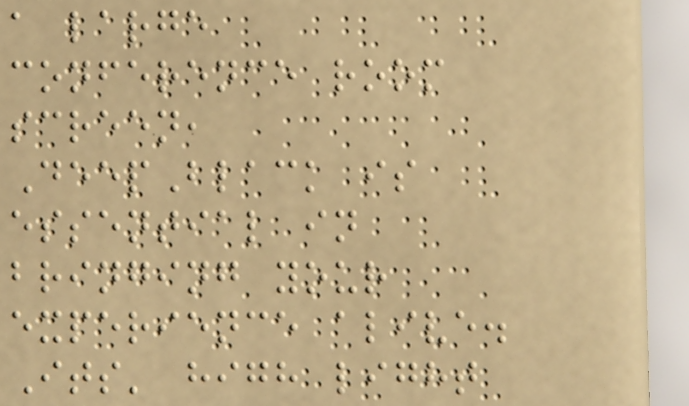a large
conference room
screen,
DeepBlack is
essential in
bringing your
experience alive.
Its' high light
